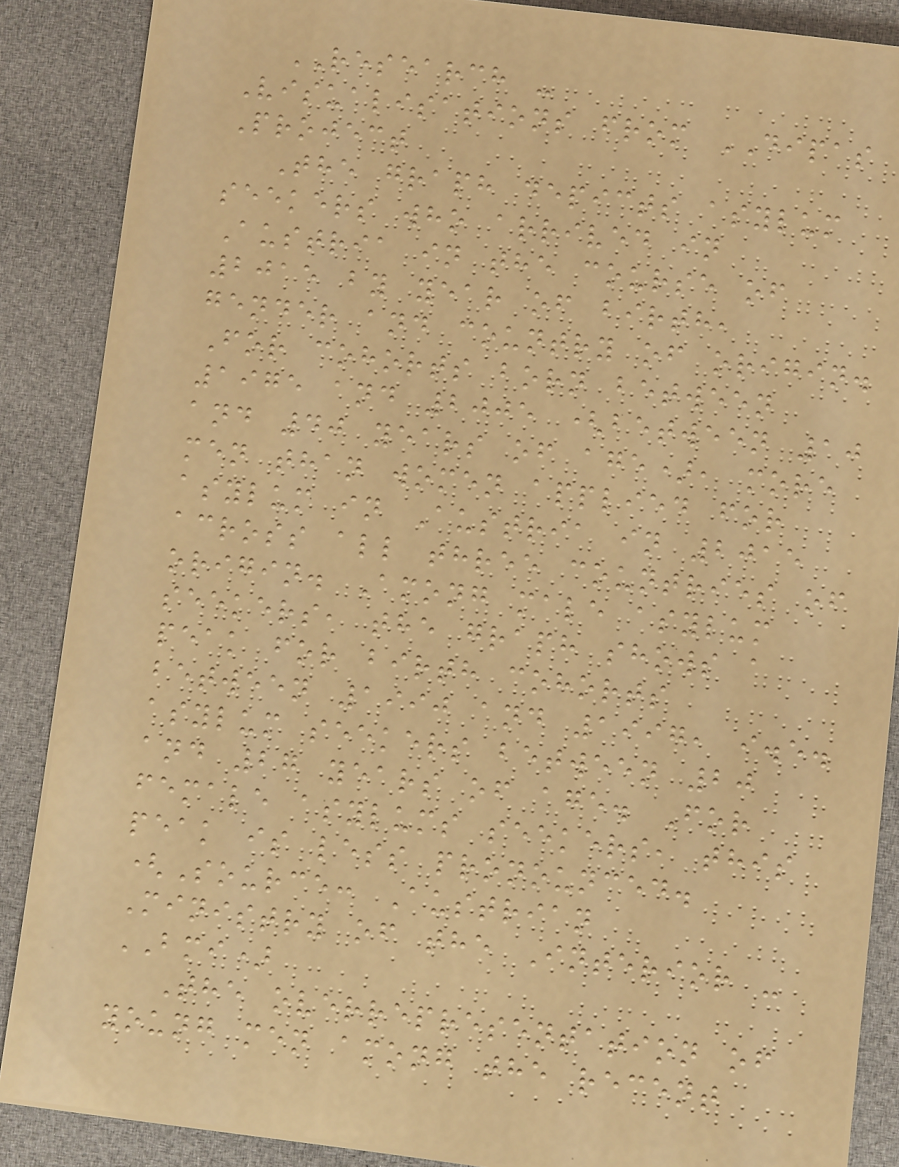RESEARCH -
Visualisations from DIPAS
Project
The graph depicts asylum
seekers who arrived in
Austria in the course of
2015 by year of birth,
gender and country of origin.
For cohorts born between
1975 and 2005 (between 10
and 40 years of age), more
men than women applied for
asylum in Austria in 2015
across all three countries of
origin. Among male asylum
seekers, the graph shows a
peak for birth cohorts
between 1990 and 1997, i.e.
asylum seekers between 20
and 27 years of age. For
female asylums seekers, this
peak is less pronounced.
(Source: Austrian
Ministry of the Interior -
BMI)
The overrepresentation of
young men among the recent
